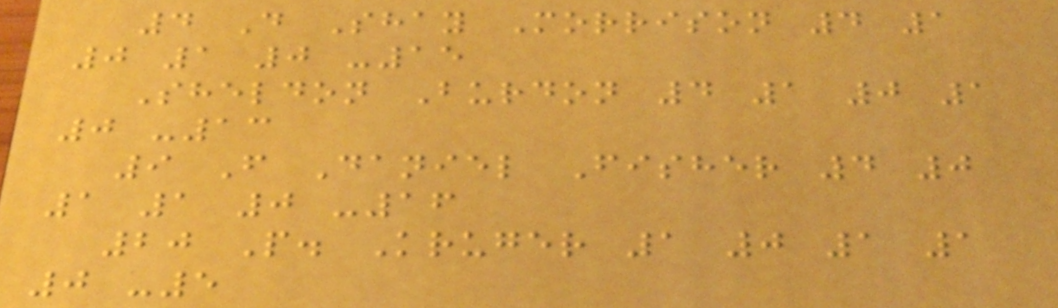4 D Shay Morrison 4 1
0 1 0 -15
Sheldon Burdon 4 1 0 1
0 -13
9 F Daniel Fisher 4 0
1 1 0 -16
20 P. Kruger 1 0 1 1
0 -5
